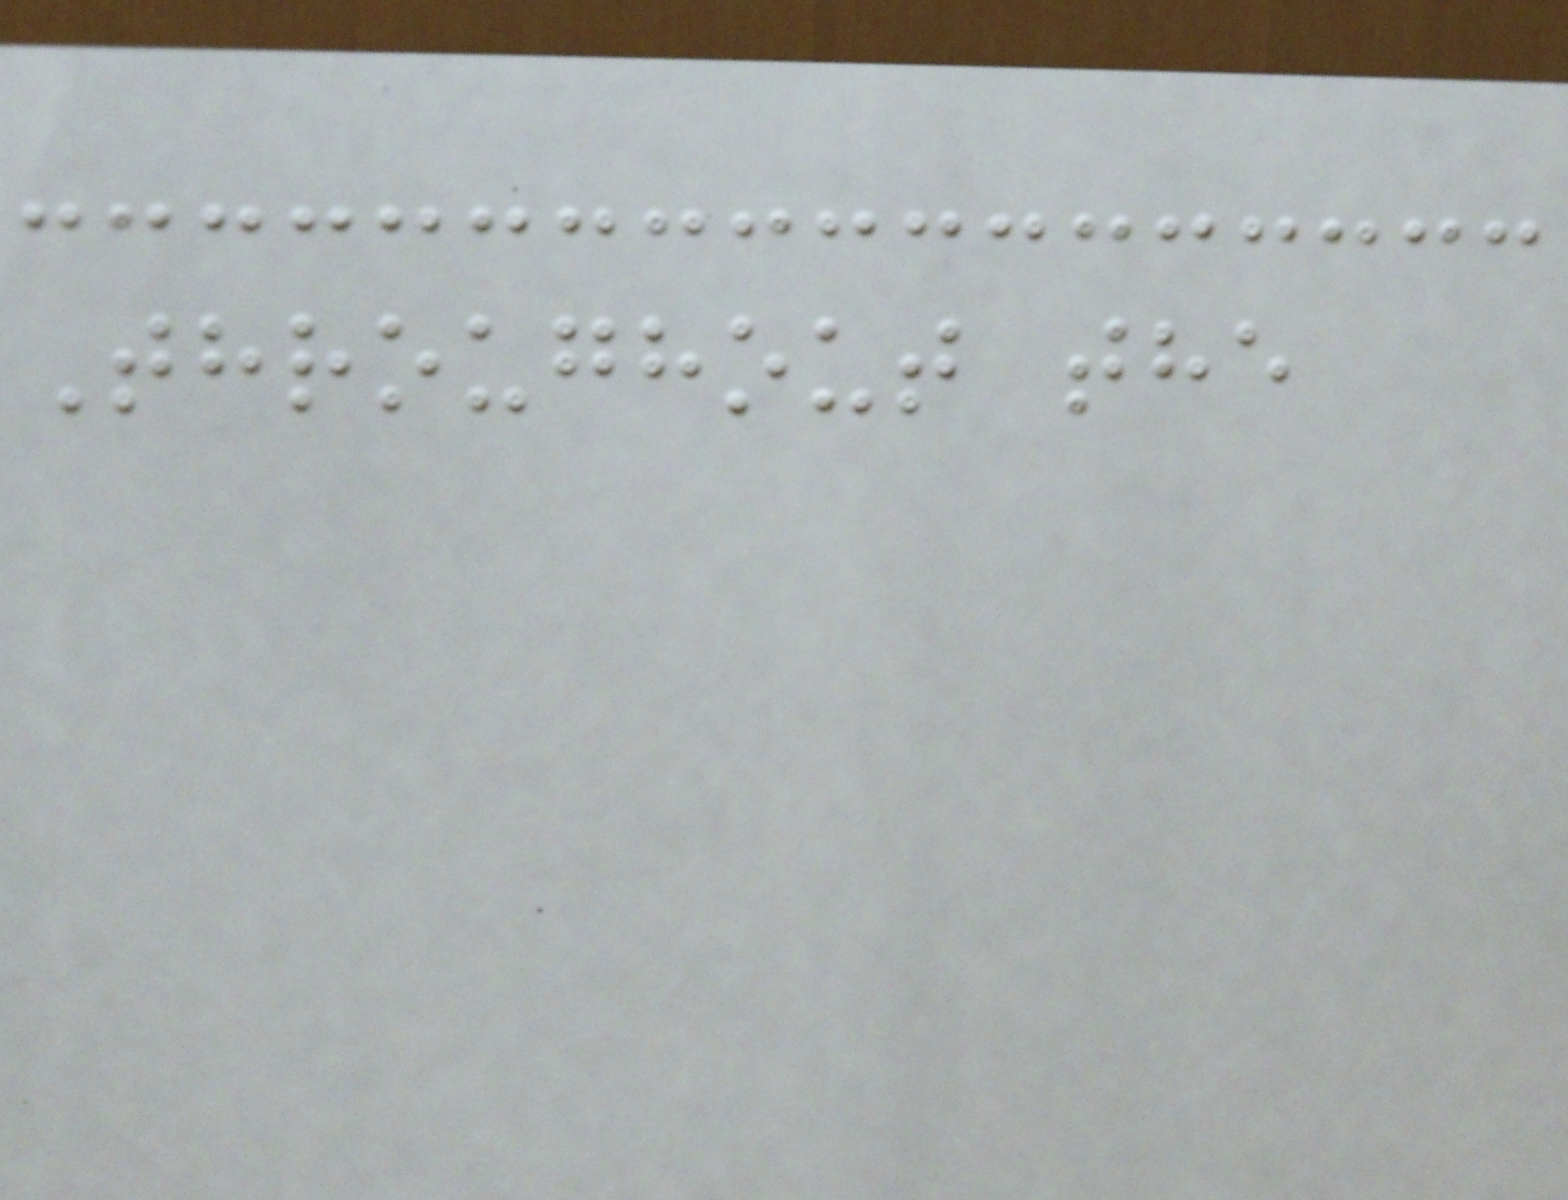Throughout the
